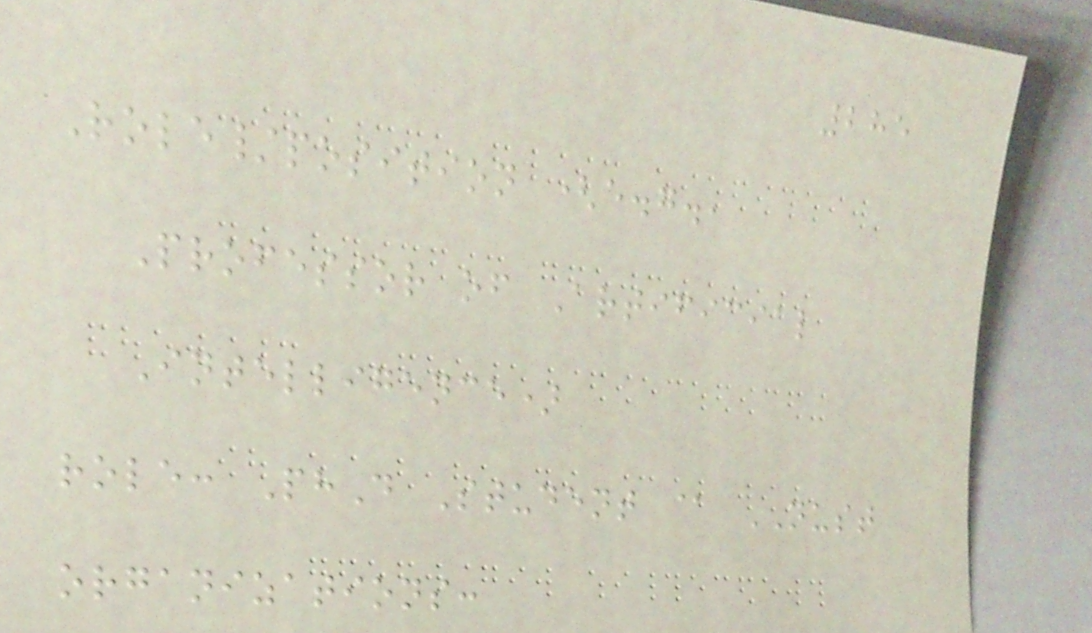285
Role/position (e.g.,
Professor of Artificial
Intelligence)
role: PhD Student @ NUST
organizations:
